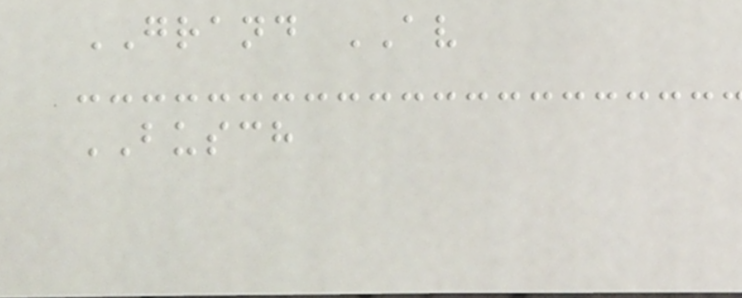GRAND AV
BUSCH
